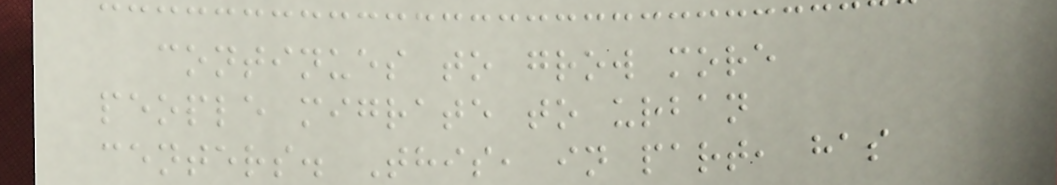continues to grow more
people migrate to urban
centers. This, in part, has
